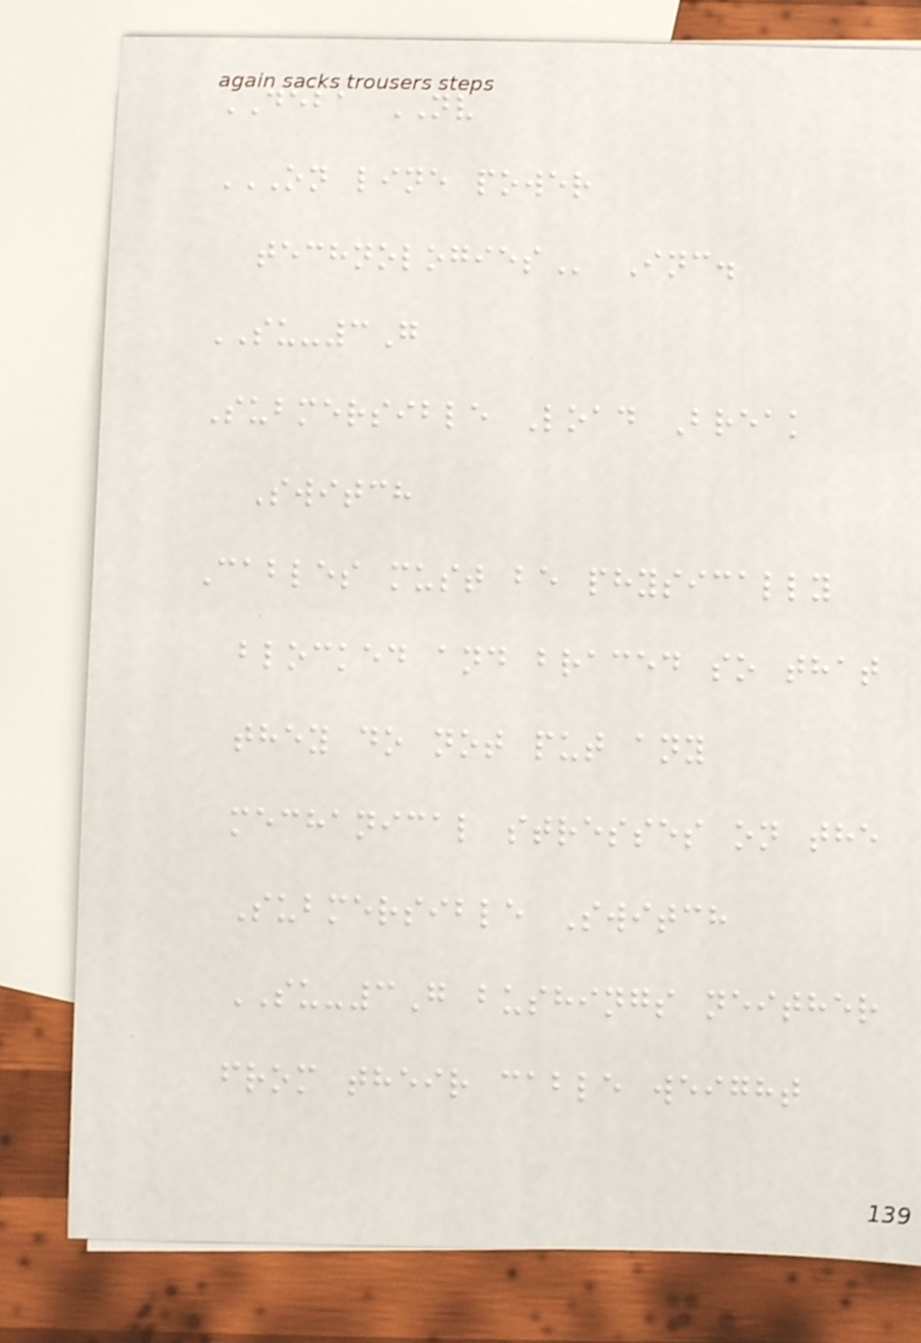DEBA NV
ON LINE POWER
TECHNOLOGIES Inc.
SU-3G
Submersible Load Break
Switch
Cables must be physically
blocked and braced so that
they do not put any
mechanical stresses on the
Submersible Switch
SU-3G bushings neither
from their cable weight
